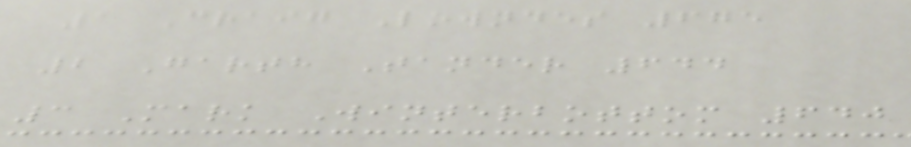1 Craig Lowndes 675
2 Garth Tander 644
3 Mark Winterbottom 640
